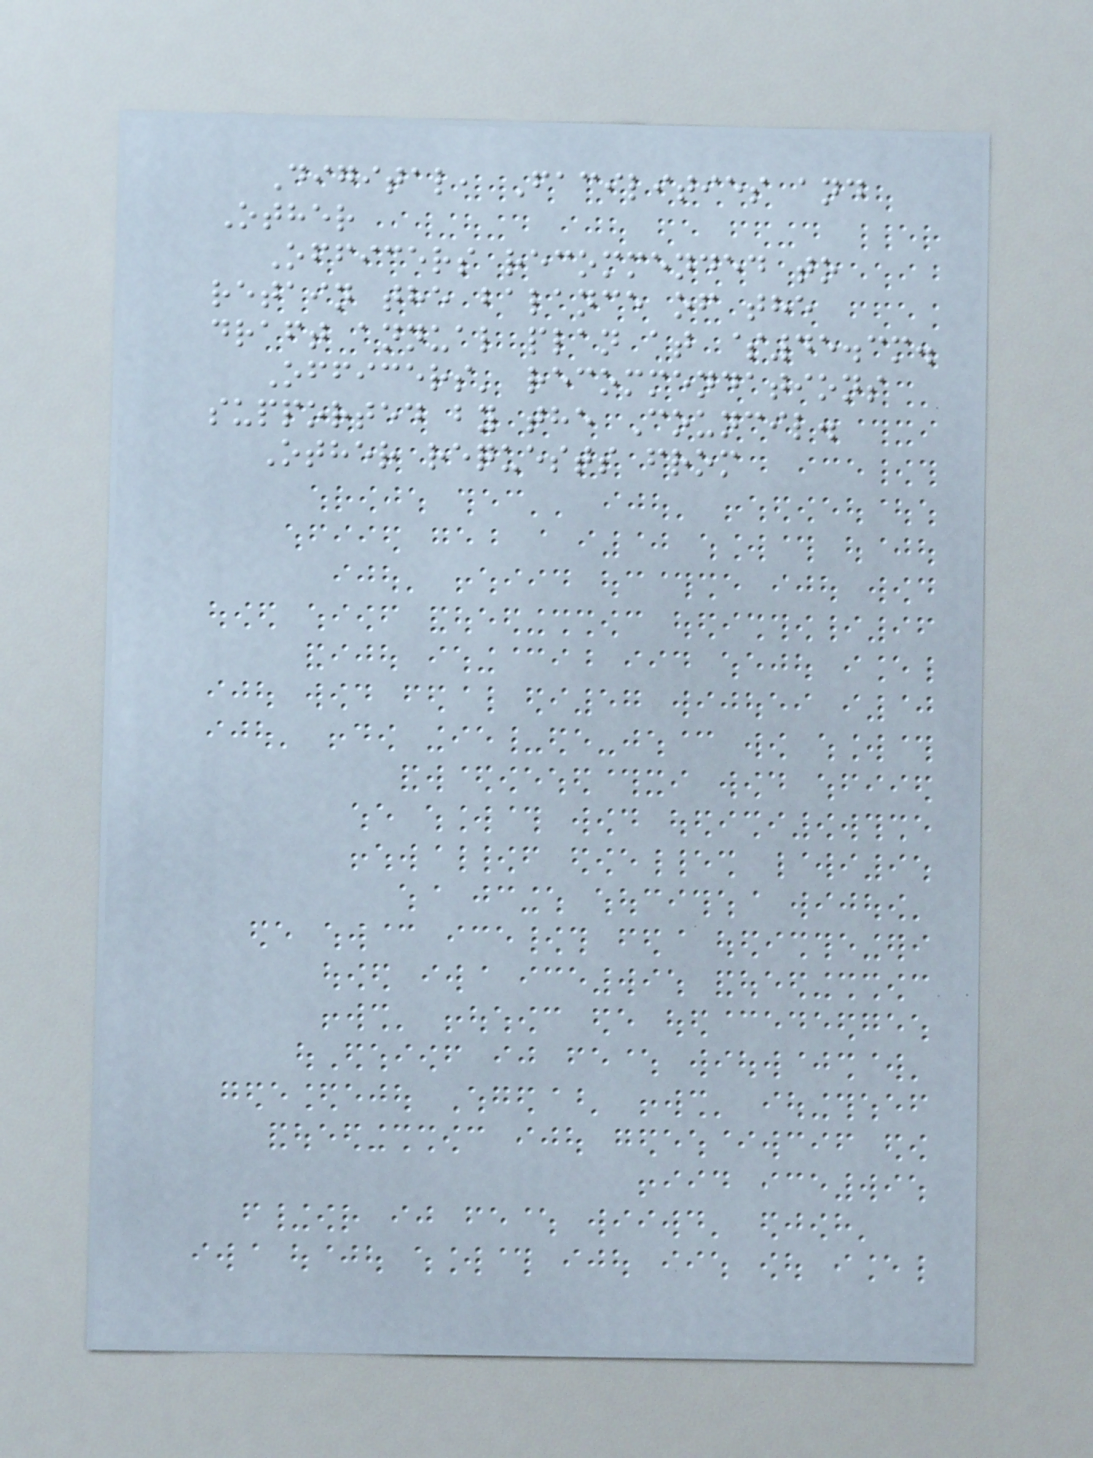Digital, Facilities and
Other
Officers recommended to
retain the balance of the
draft annual plan at $45.3m.
Officers' recommendations
supported by the Council.
Other requests from
